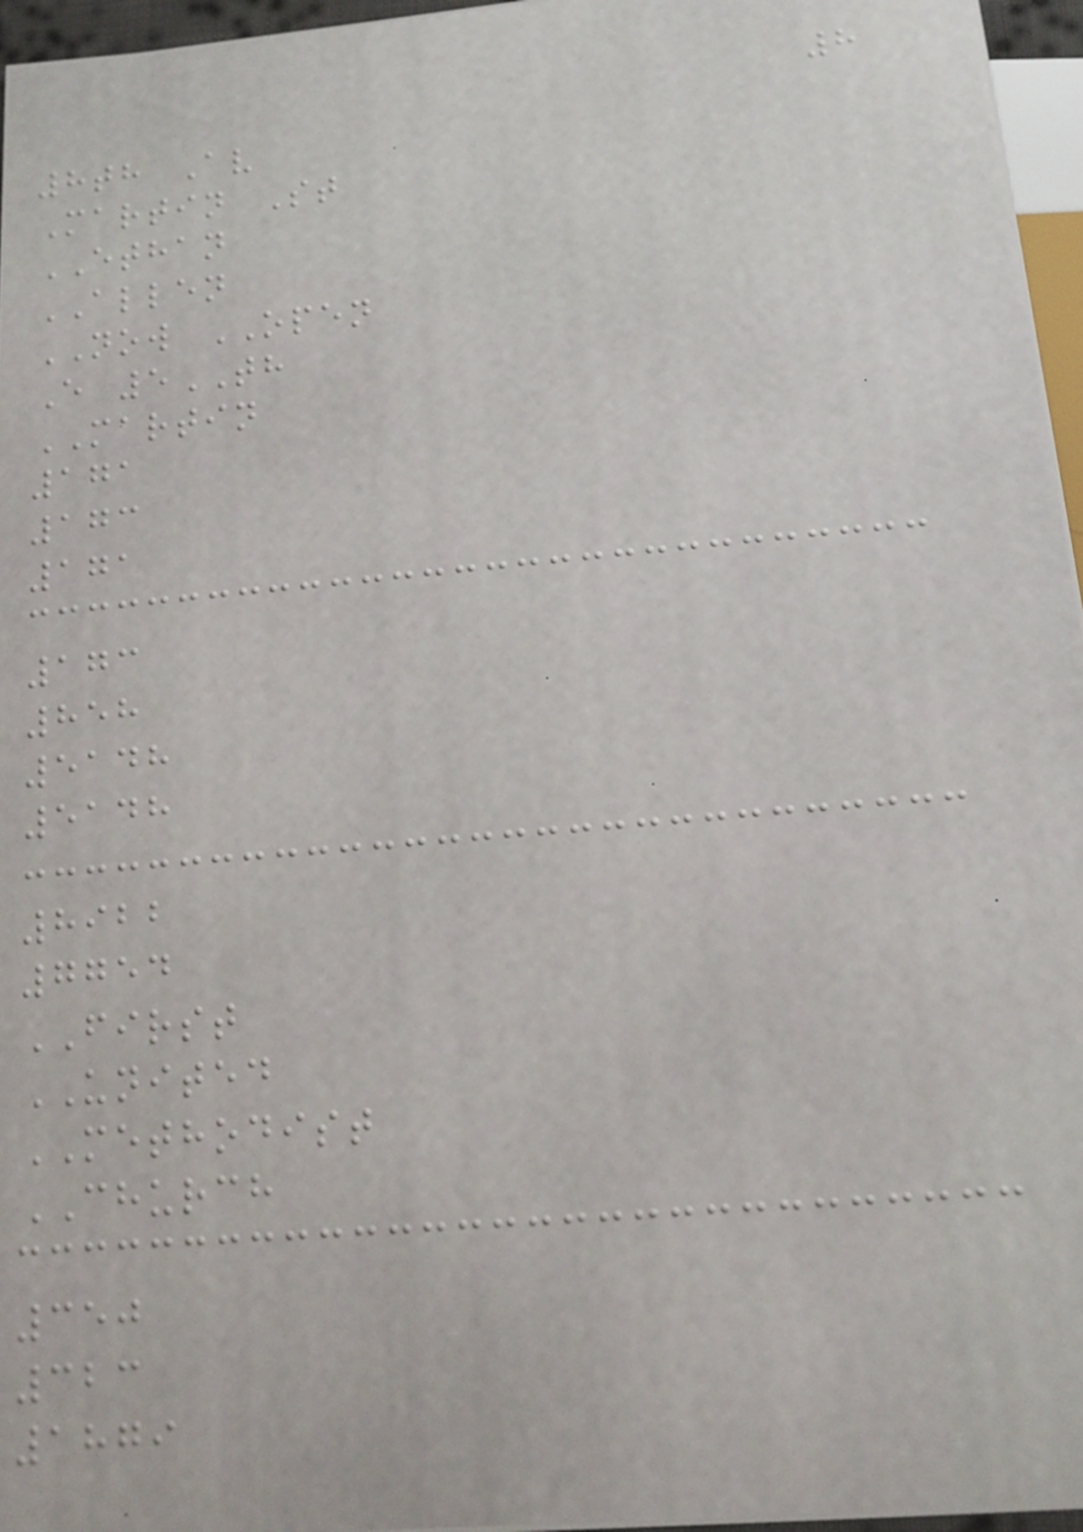8
8th Av
Martin St
ETHAN
ALLEN
NOW OPEN
E 5TH
MARTIN
171
173
171
173
858
5148
5148
8922
7754
FIRST
UNITED
METHODIST
CHURCH
350
323
1879
